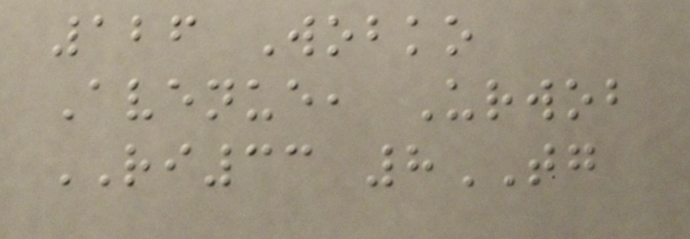126 Wobko
Avenue, Urwob
RI33 8TG
